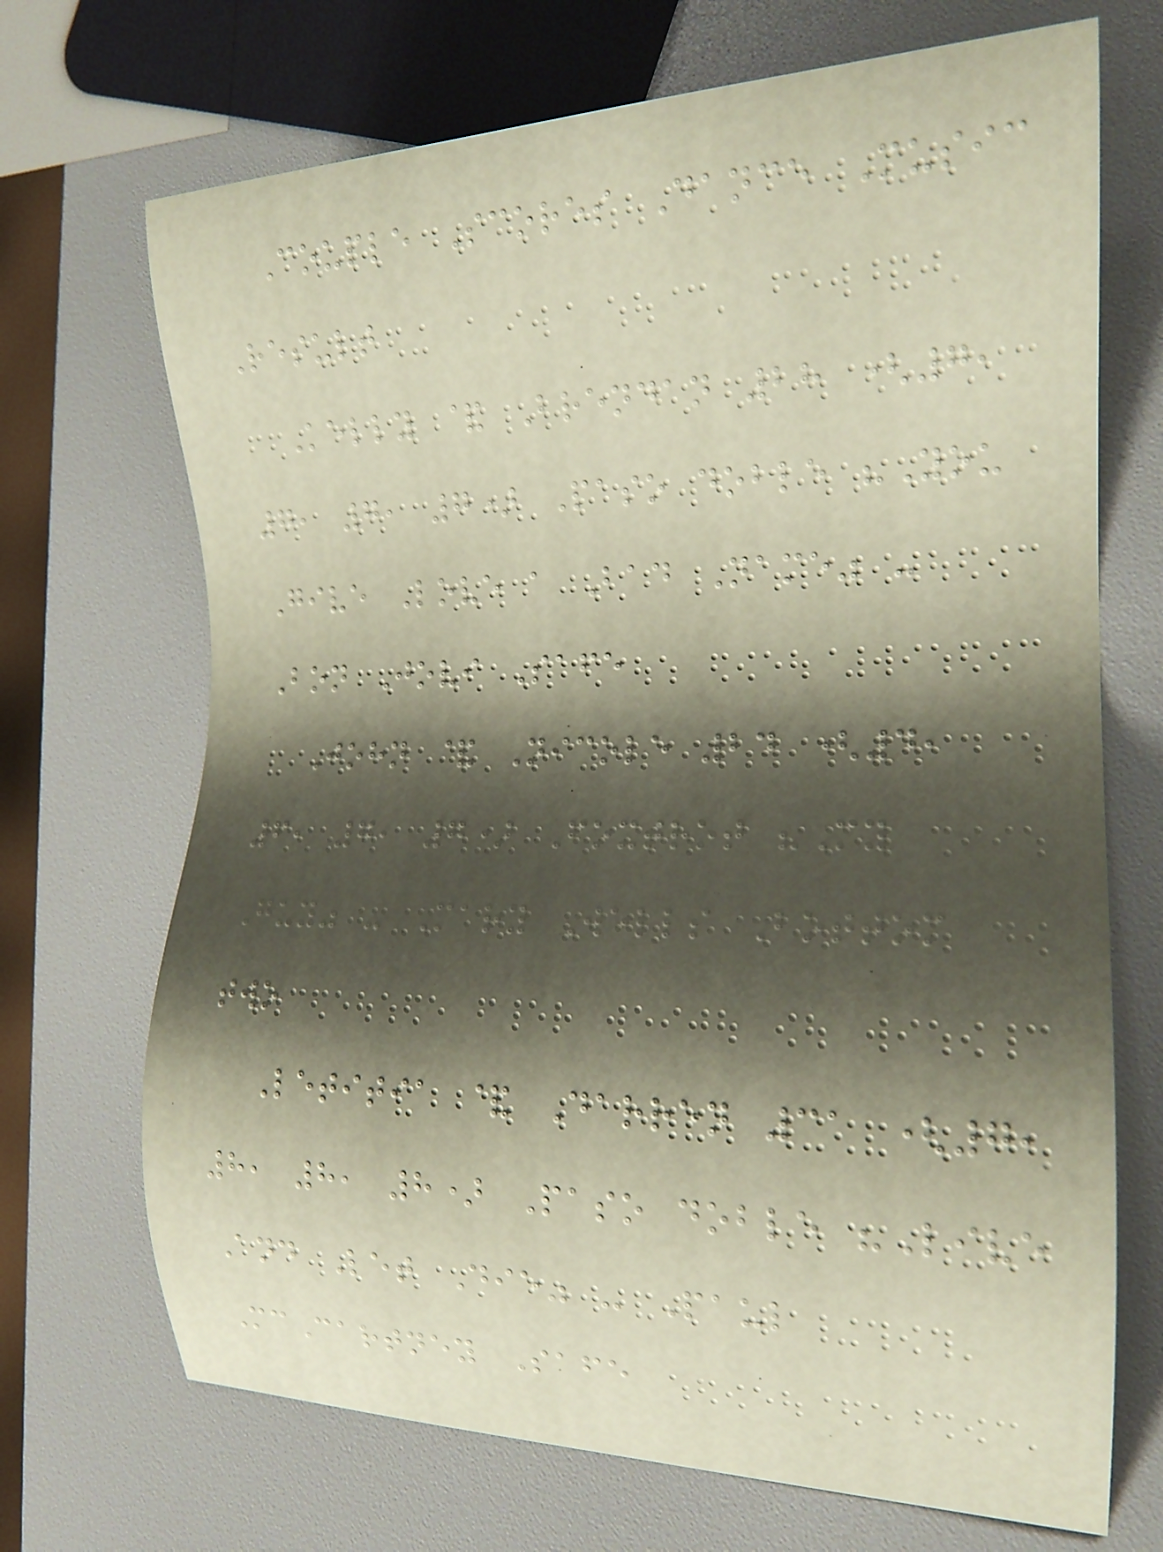Couple Scores Dance Music
Result
Kelly & Brendan 28 (7,
7, 7, 7) Paso doble "You
Give Love a Bad Name" -
Bon Jovi Safe
John & Nicole 24 (4,
6, 7, 7) Foxtrot "My
Guy" - Mary Wells Bottom
two
Letitia & Darren 31 (7,
8, 8, 8) Paso doble "Live
And Let Die" - Paul
McCartney Safe
